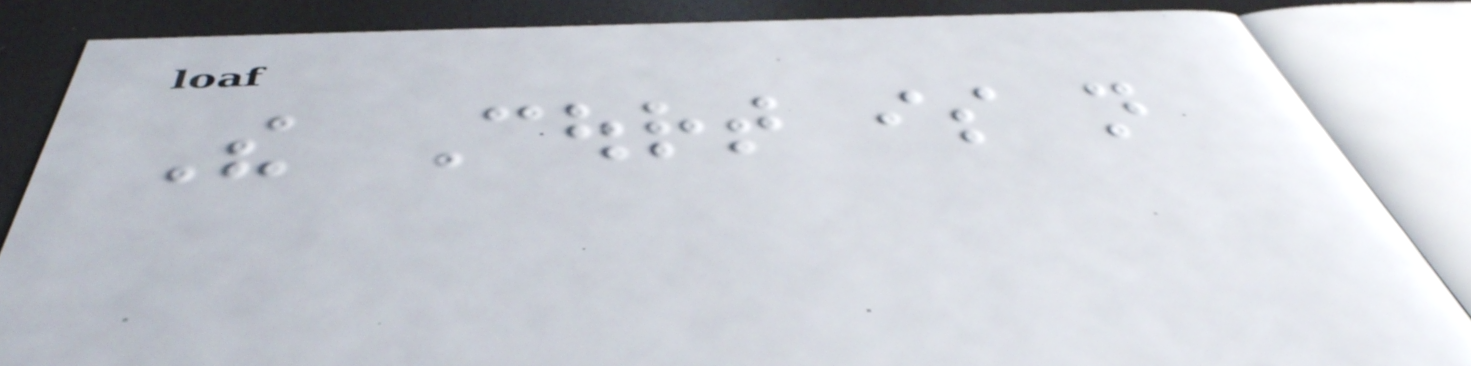The Court is not
